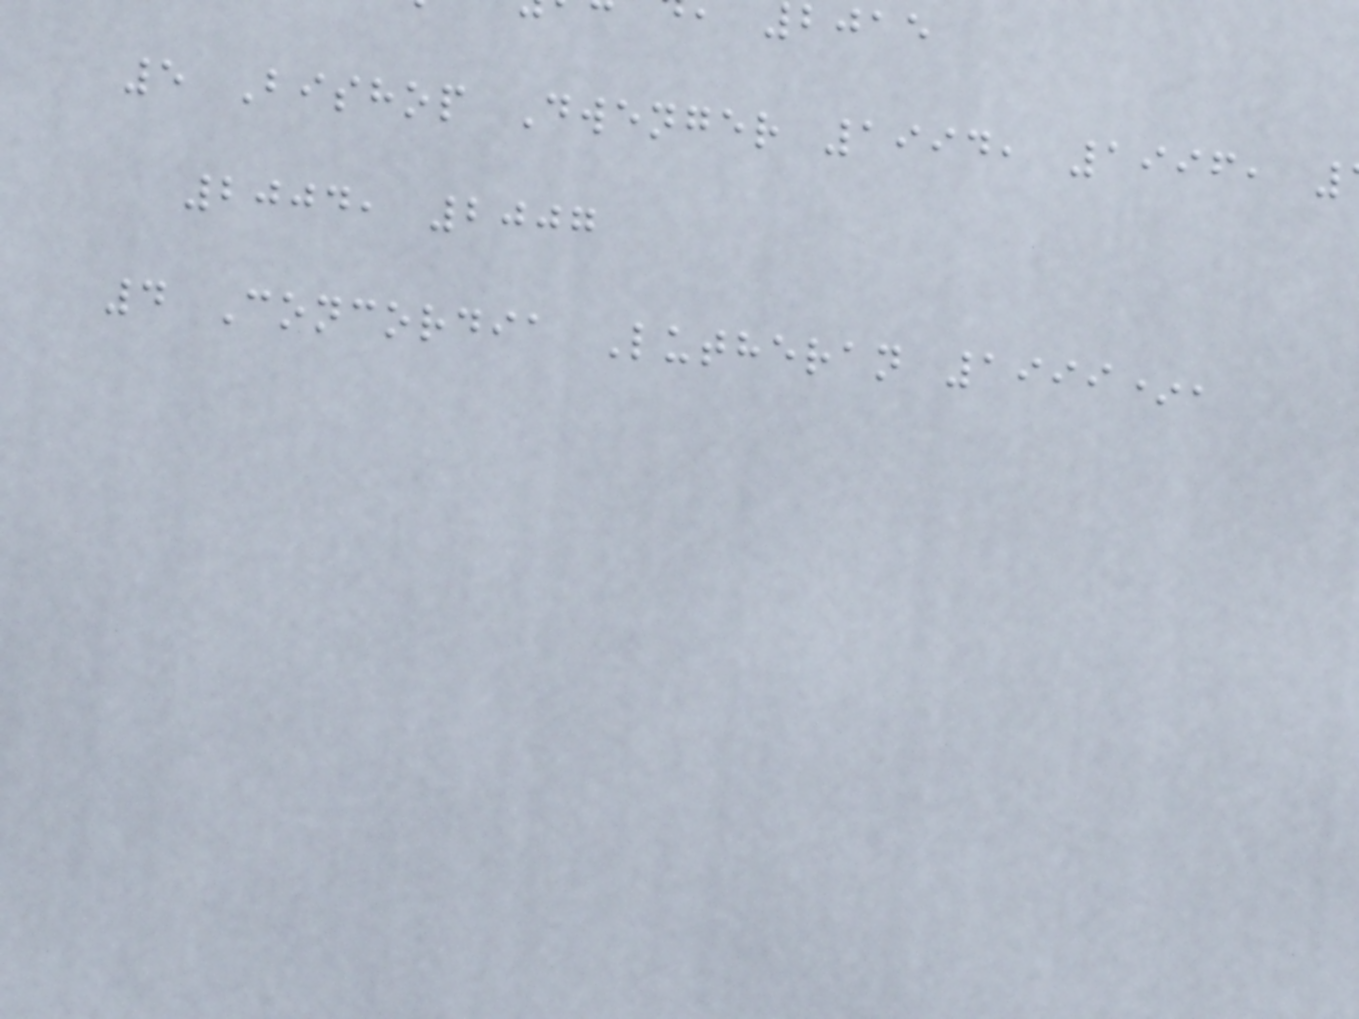5 Bishop Dwenger 1994, 1996,
2004, 2007
4 Concordia Lutheran 1999*,
